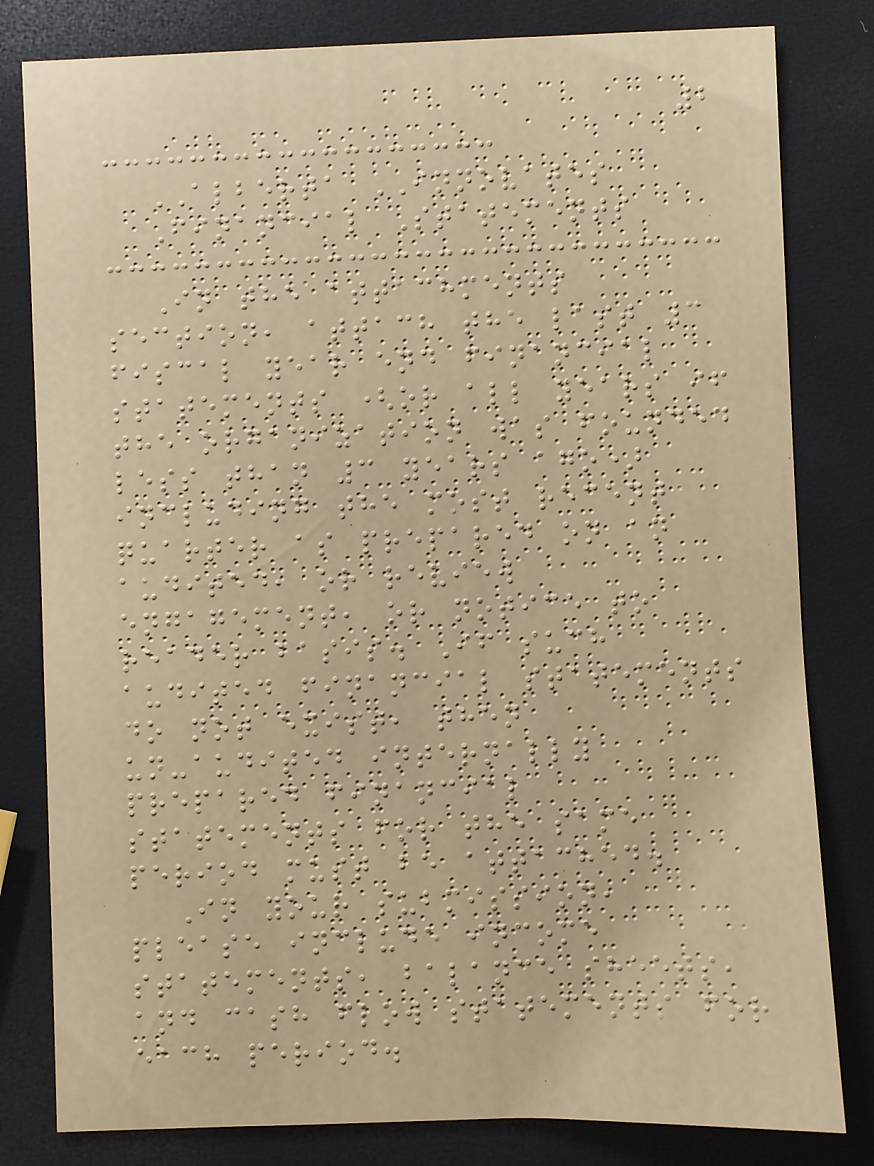2
ALBERTA INNOVATES
Financial Statements
In the attachments
section, attach the last 3
fiscal year end financial
statements (or all years if
the organization was founded
less than 3 years ago)
including the most recent
quarter as prepared on an
audited, or review
engagement, or notice to
reader basis. If such
audited financial statements
do not exist, then
un-audited internally
prepared financial
statements for the same
period must be attached.
In your submission,
please include income
statements, balance sheets,
and cash flow statements for
each period.
